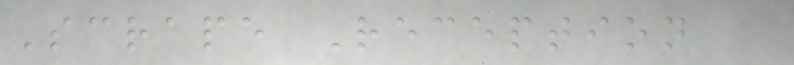Scrape Reception
